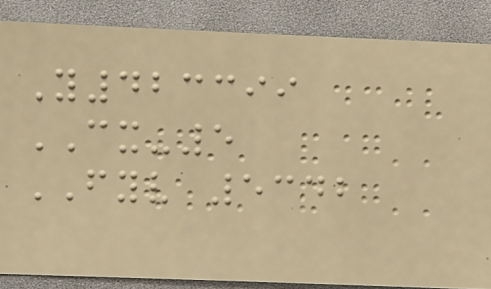Y423399
CX-5
FYV 5342
